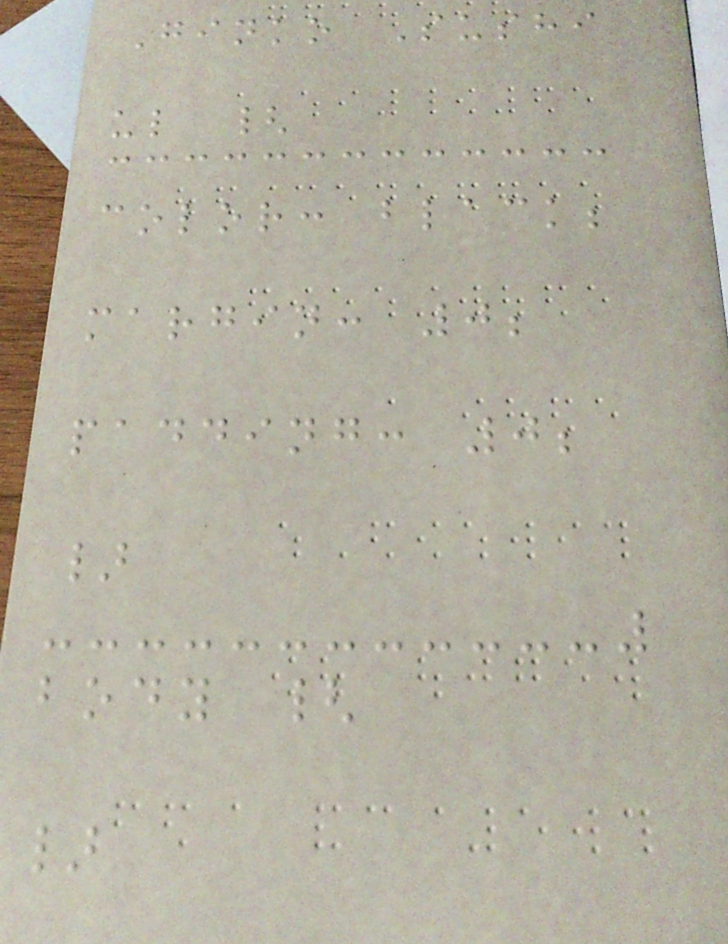Ginko Sushi
ul {
color: black;
margin: 0;
padding: 0;
}
body {
}
